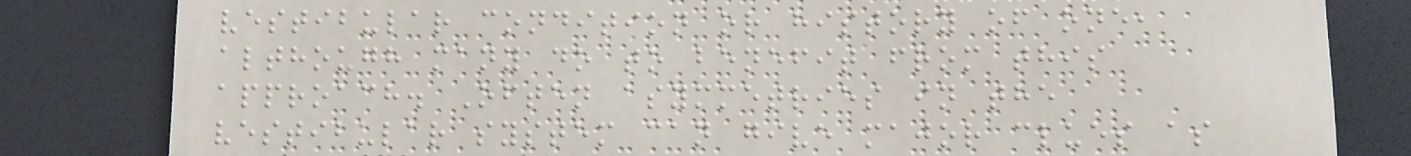vestibular condition or history of one,
although many do to benefit from this
approach. Often asymmetries in the
vestibular system can give major clues as
